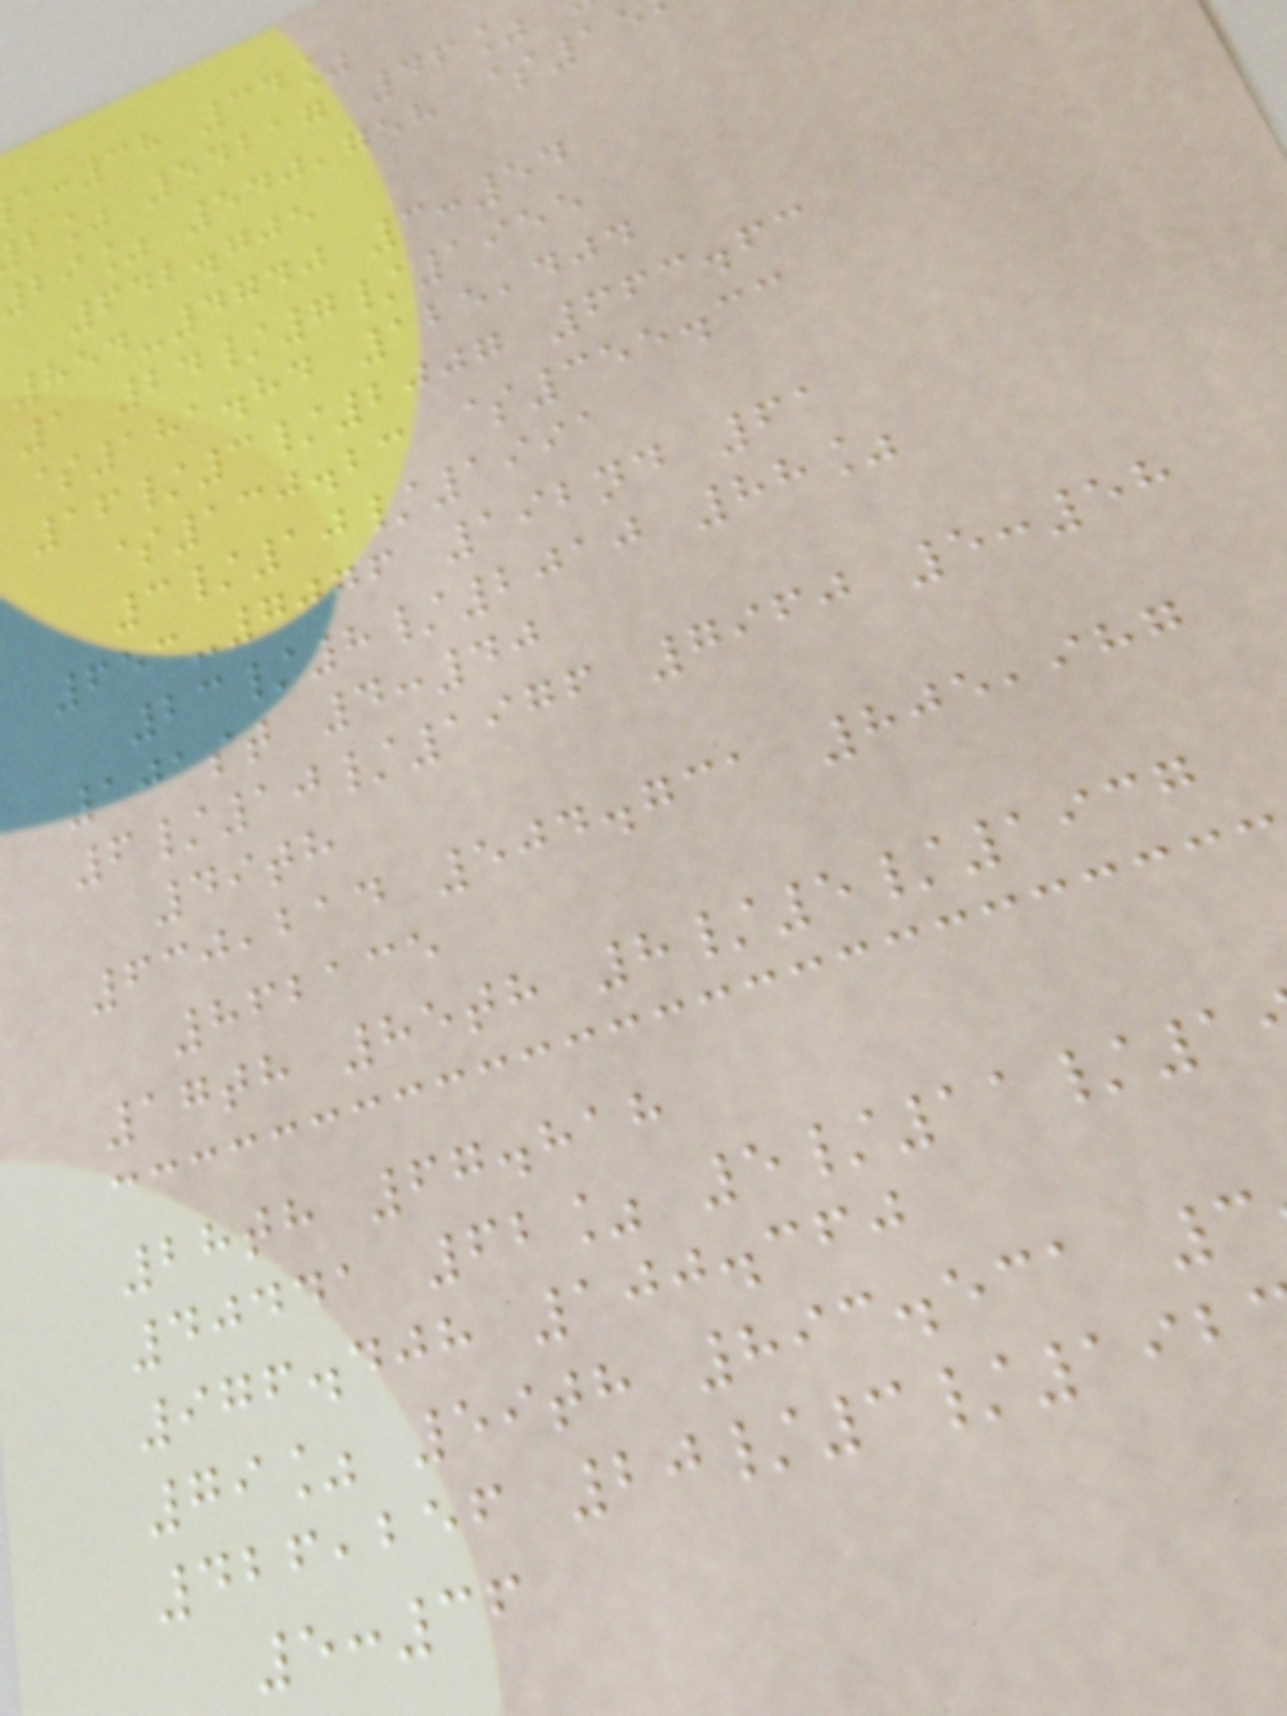:38 34%
b% 54217 46%
bi% 540,758 $15
642.705
854-4740 3:54
1 24/7/1955
$181.84 125,404
16/3/2007 663.63
$130.23 $355.33
3/10/1991
653-7076 192nd 61
23/8/2010 88%
101st 4:40
6/10/1976 7960 5:58
49th
630,214 504.731 805,987
862135
17th 85th 8/5/1937
28th 67.818
40441 62% 5/11/1
976.408 100.360
79% 59th 893.531 3
426,256 20/3/192
5:36
